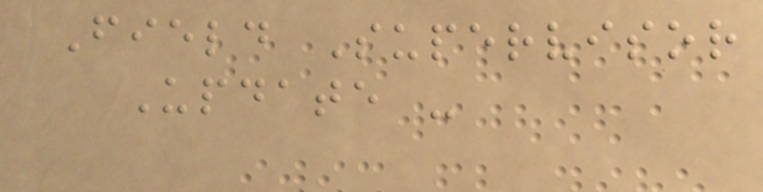Field Supervisor
Update -
